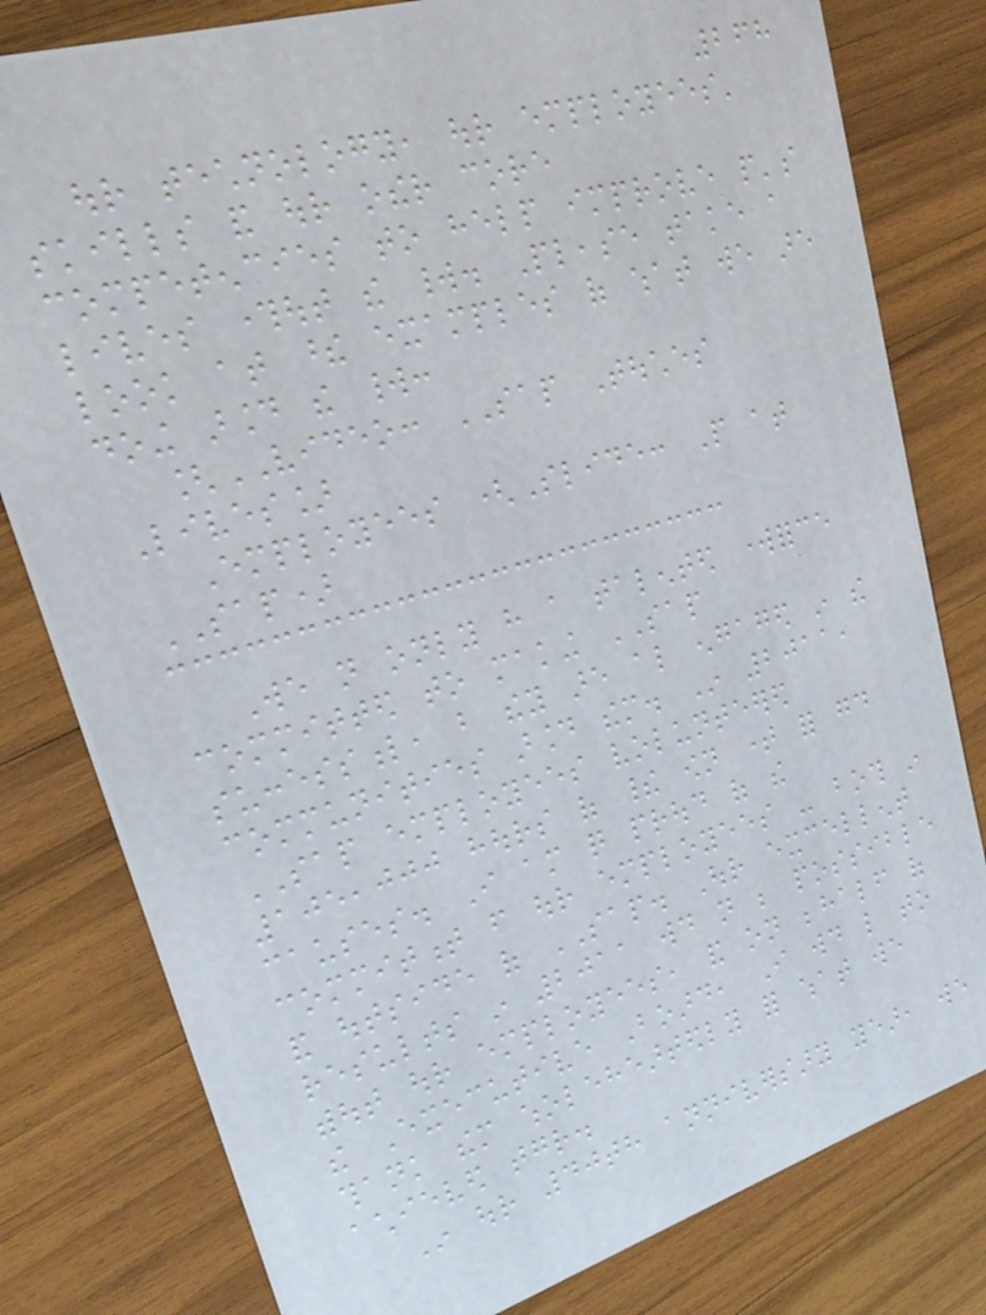268
our technology, our employees'
skills and our other core
competencies to help improve people's
lives throughout the world. Please take a
look at these examples of what we are
doing around the world:
[VIDEO: SAP Touches
Lives]
Employees (Slide: People at
SAP)
We not only have a talented workforce
committed to making SAP
successful, but they are also engaged in the
communities around them. In 2011,
SAP employees volunteered
105,000 hours of their own time for good
causes. I am quite proud of the
commitment from our employees - both in
and outside of SAP. Our excellent
results in 2011 would not be possible
without our employees, and on behalf of
the Executive Board, I would like to
thank them wholeheartedly for what we
achieved together.
In our 40th anniversary year, we
